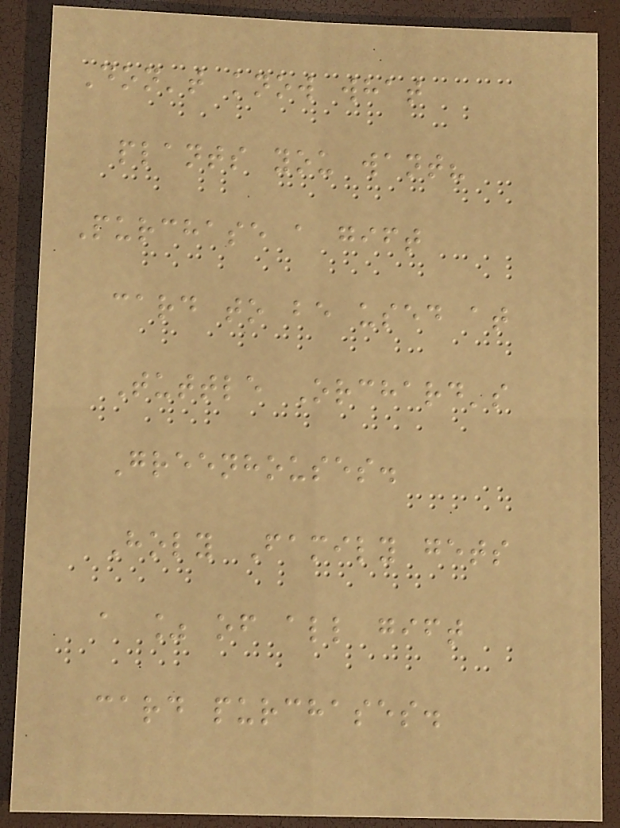Don't know what
plants you want?
Purchase a gift
card to be used at
Tuttle Orchard's
Greenhouses.
Holy Family gets
a % of all gift
card purchases.
